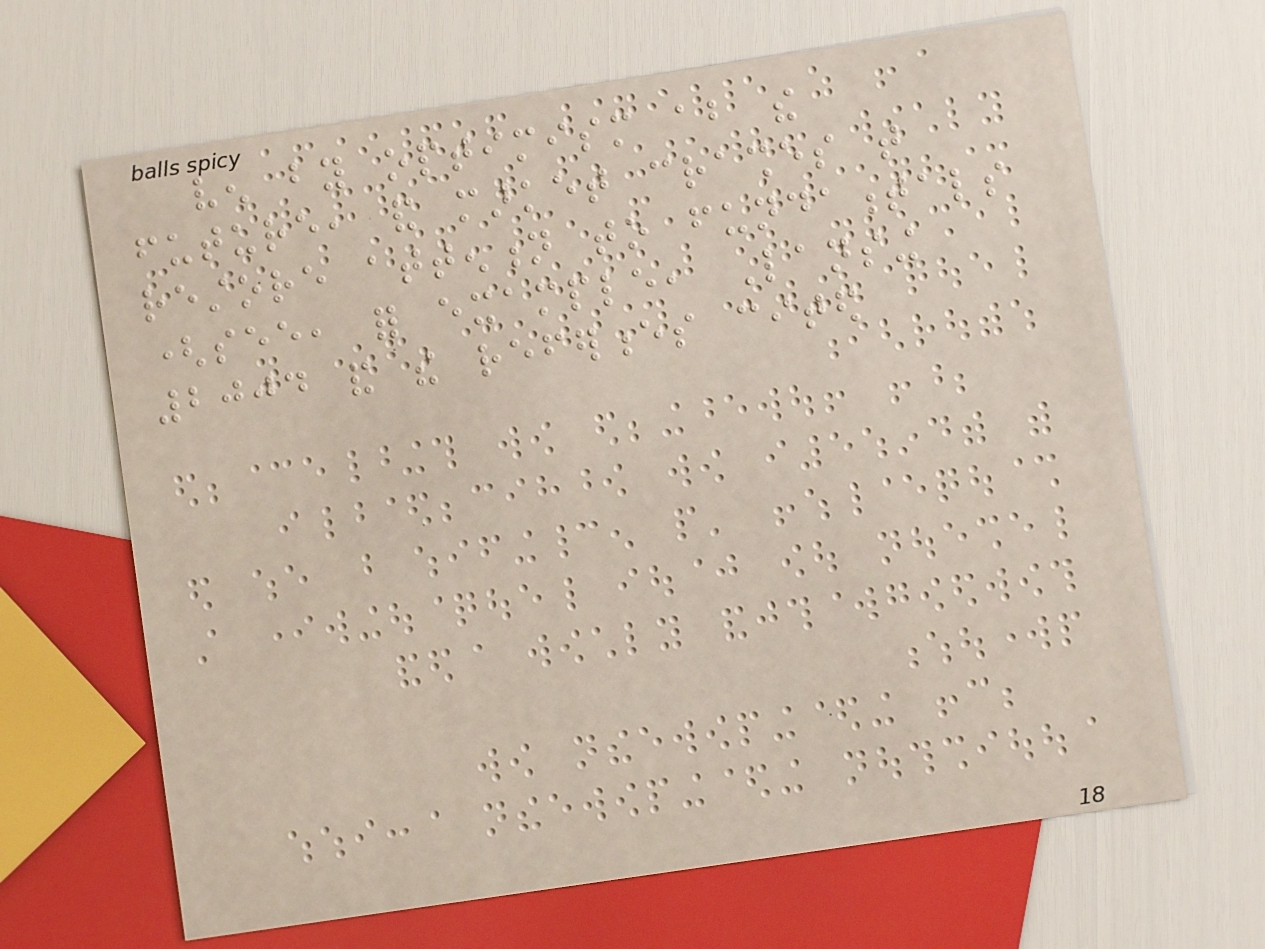ven by optimism about the
future, and market crashes that
restore attention to fundamentals
(see, for example, Lansing
2004 and the references cited
